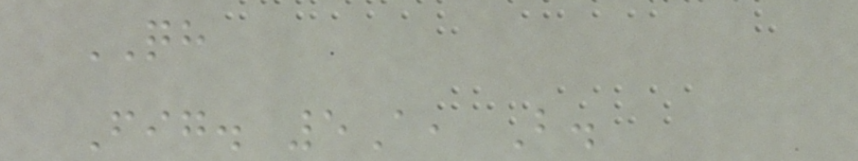QH
Fig. 5A, B.
